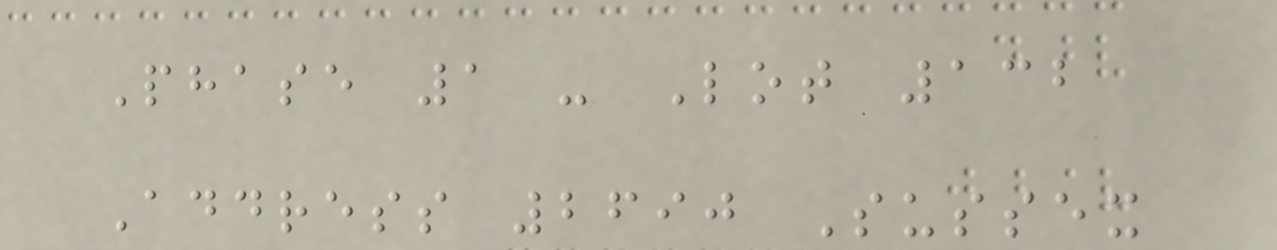Phase 1 - Lot 132
Address 2690 Sussex
